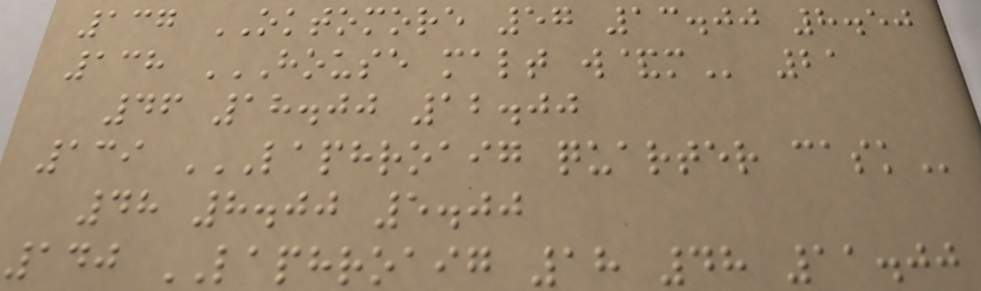137 OKTOMORE 57 13.00 8.50
138 HOUSE MALT W&M 21
46 18.00 12.00
139 LAPHROAIG QUARTER CASK
48 8.00 5.00
140 LAPHROAIG 18 48 11.00
